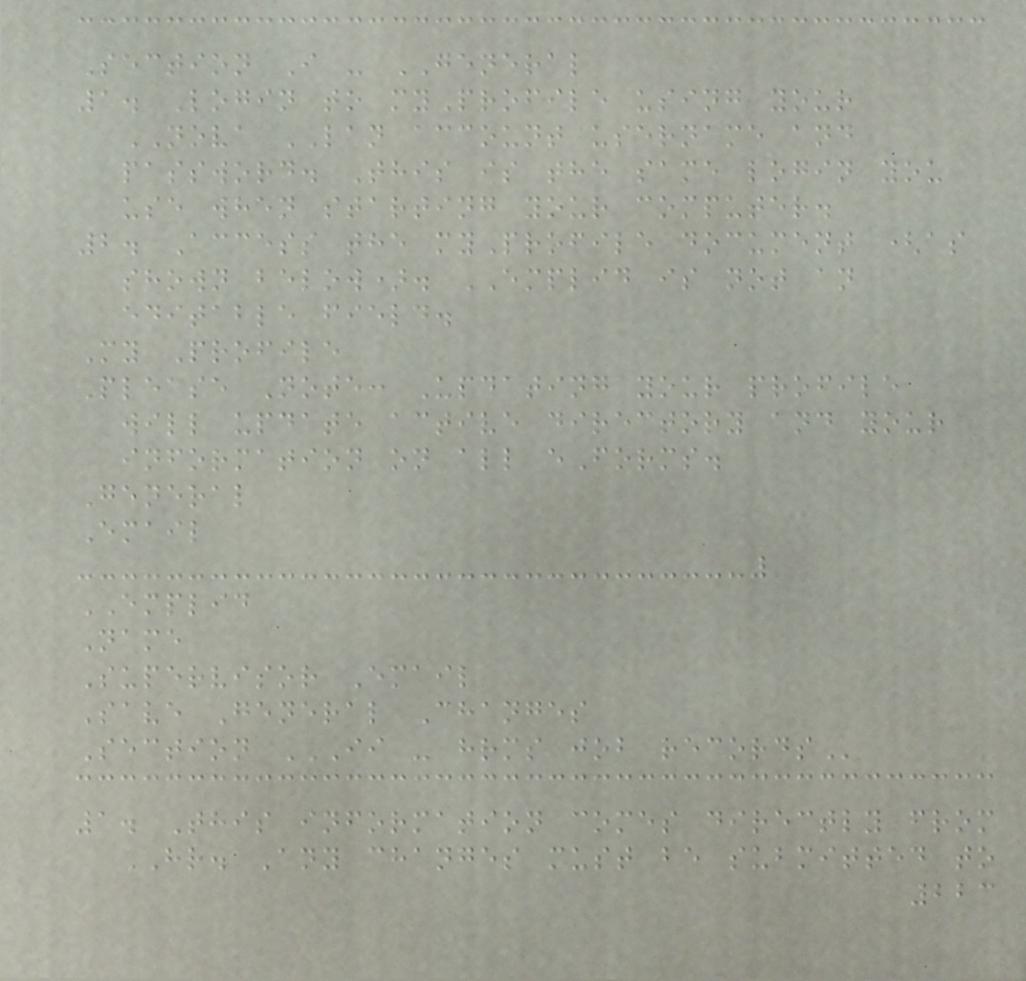Section I - GENERAL
1. Login to myProfile using your
NOVA LAN account username and
password. This is the same login you
use when starting your computer.
2. Access the myProfile document (as
shown below). EMPLID is not an
editable field.
My Profile
Please Note: Updating your profile
will update active directory and your
information on all eForms.
General
Email
EMPLID
Name
Supervisor Email
Save General Changes
Section II - HRMS JOB RECORDS
1. This information comes directly from
HR. Any changes must be submitted to
223
